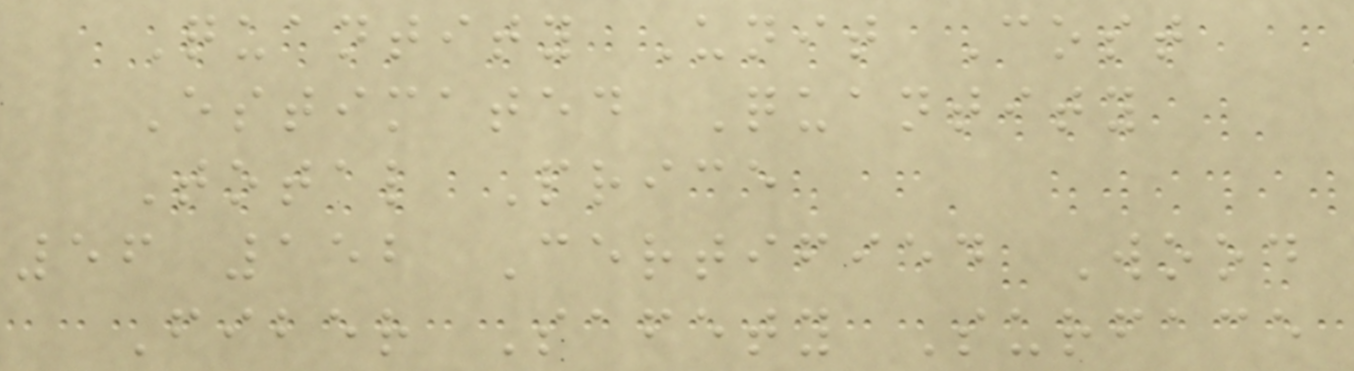Quantity Unit Cost
Estimated Quantity
Total Price
56 152 Certified Wood
Fiber Safety Surface
